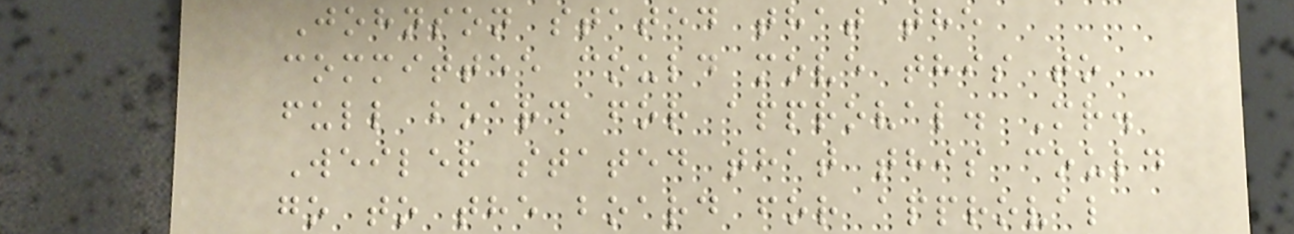Johnson stated that the
committee could move this to
full board for approval. Mr.
Weiler stated that this could
go to the board for approval
